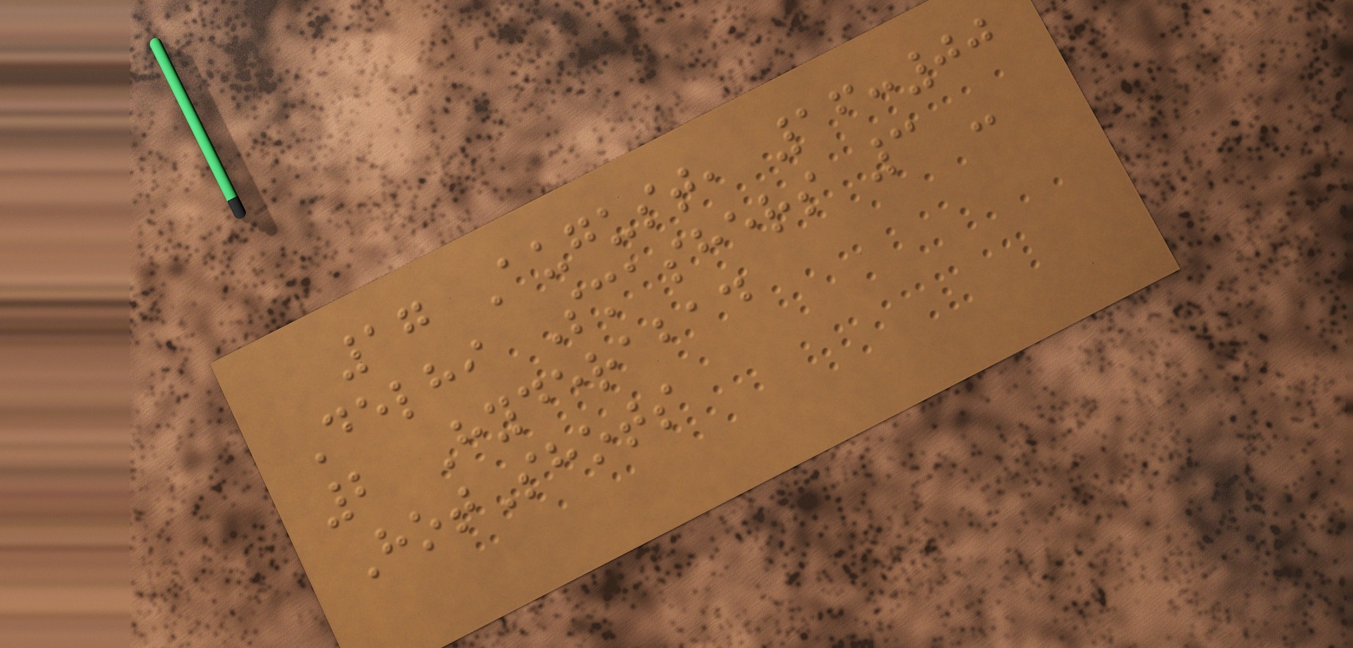17 August, 16:00
Delhi Smashers 3 -
2 Hyderabad
HotShots
